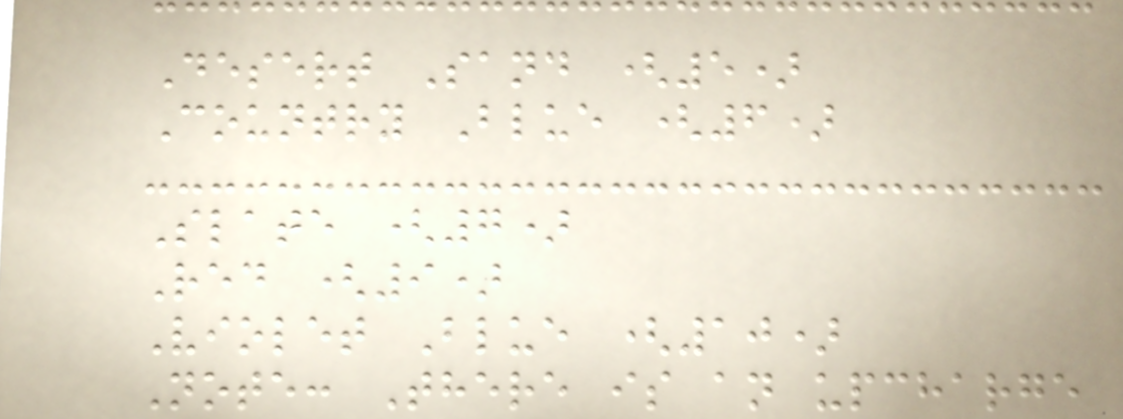Desert Sand (5)
Country Blue (6)
Slate (7)
Red (9)
Violet Blue (10)
Note: There is an upcharge
